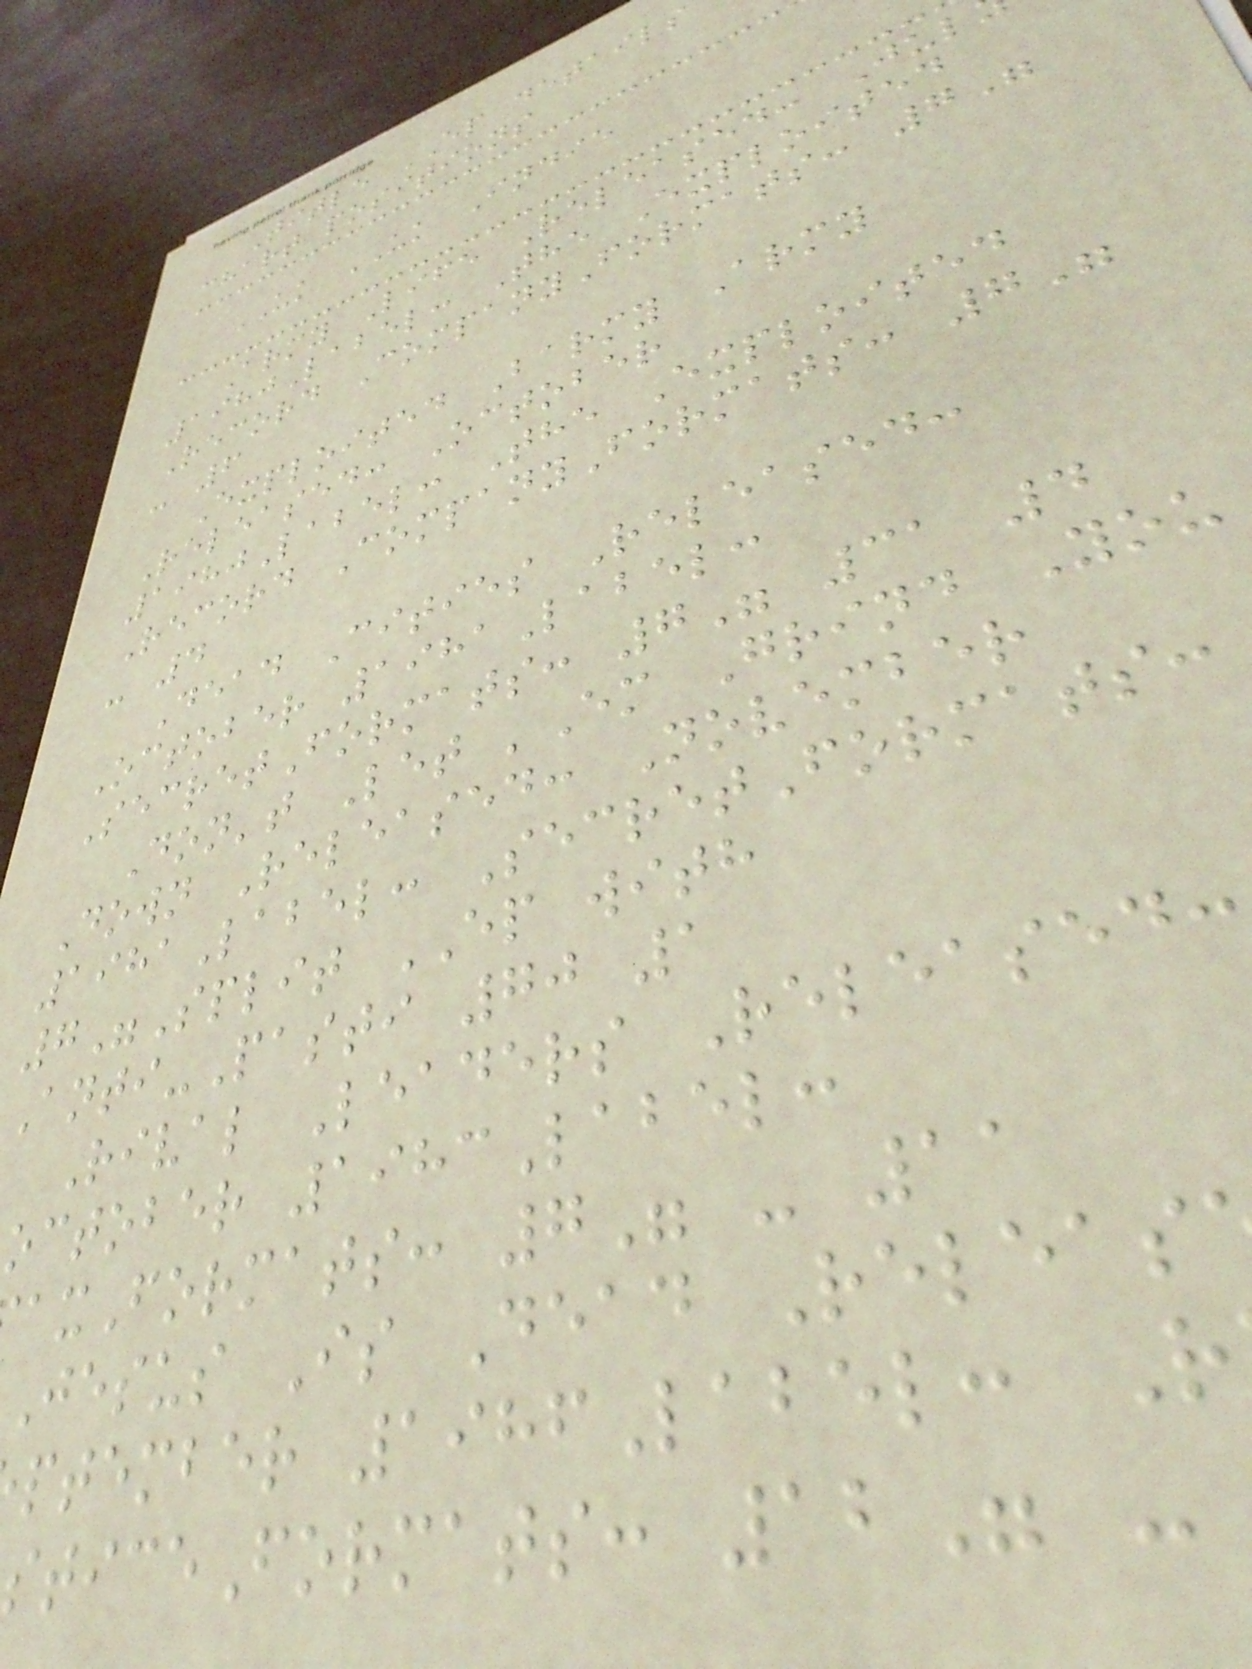Title EP details
chart positions
UK UK Indie
Army Life Released: Jul
1980Label: The Exploited
Record CompanyFormats: 7"
- 6
Exploited Barmy Army
Released: October
1980Label: The Exploited
Record CompanyFormats: 7"
- 4
Dead Cities Released:
October 1981Label:
SecretFormats: 7" 31 4
Don't Let 'Em Grind You
Down Released: November
1981Label: SecretFormats:
7"Split EP with
Anti-Pasti 70 1
Rival Leaders Released:
october 1983Label:
axFormats: 7" - 11
Jesus Is Dead Releas
ptember 1986Label: R
sticeFormats: 12" -
